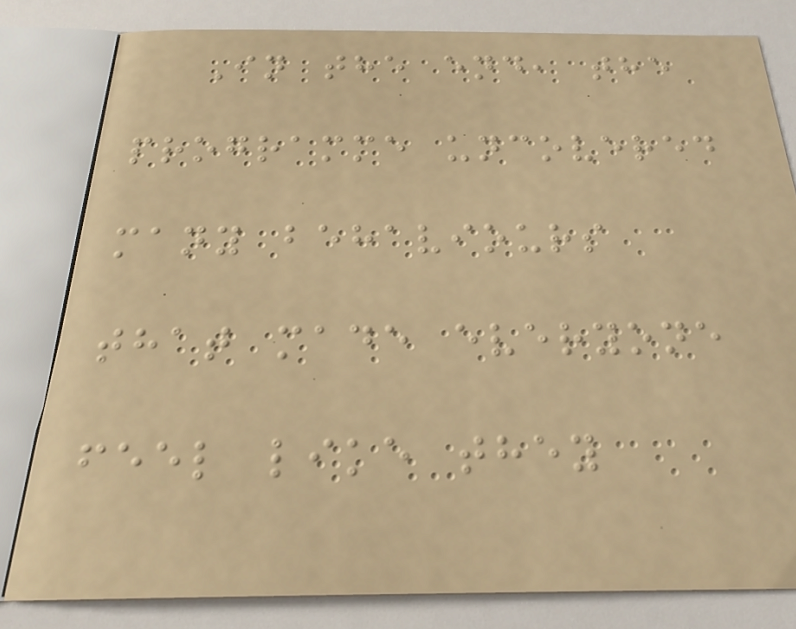In the end, the
programme uncovered
many behaviours
that made everyone
feel like they
